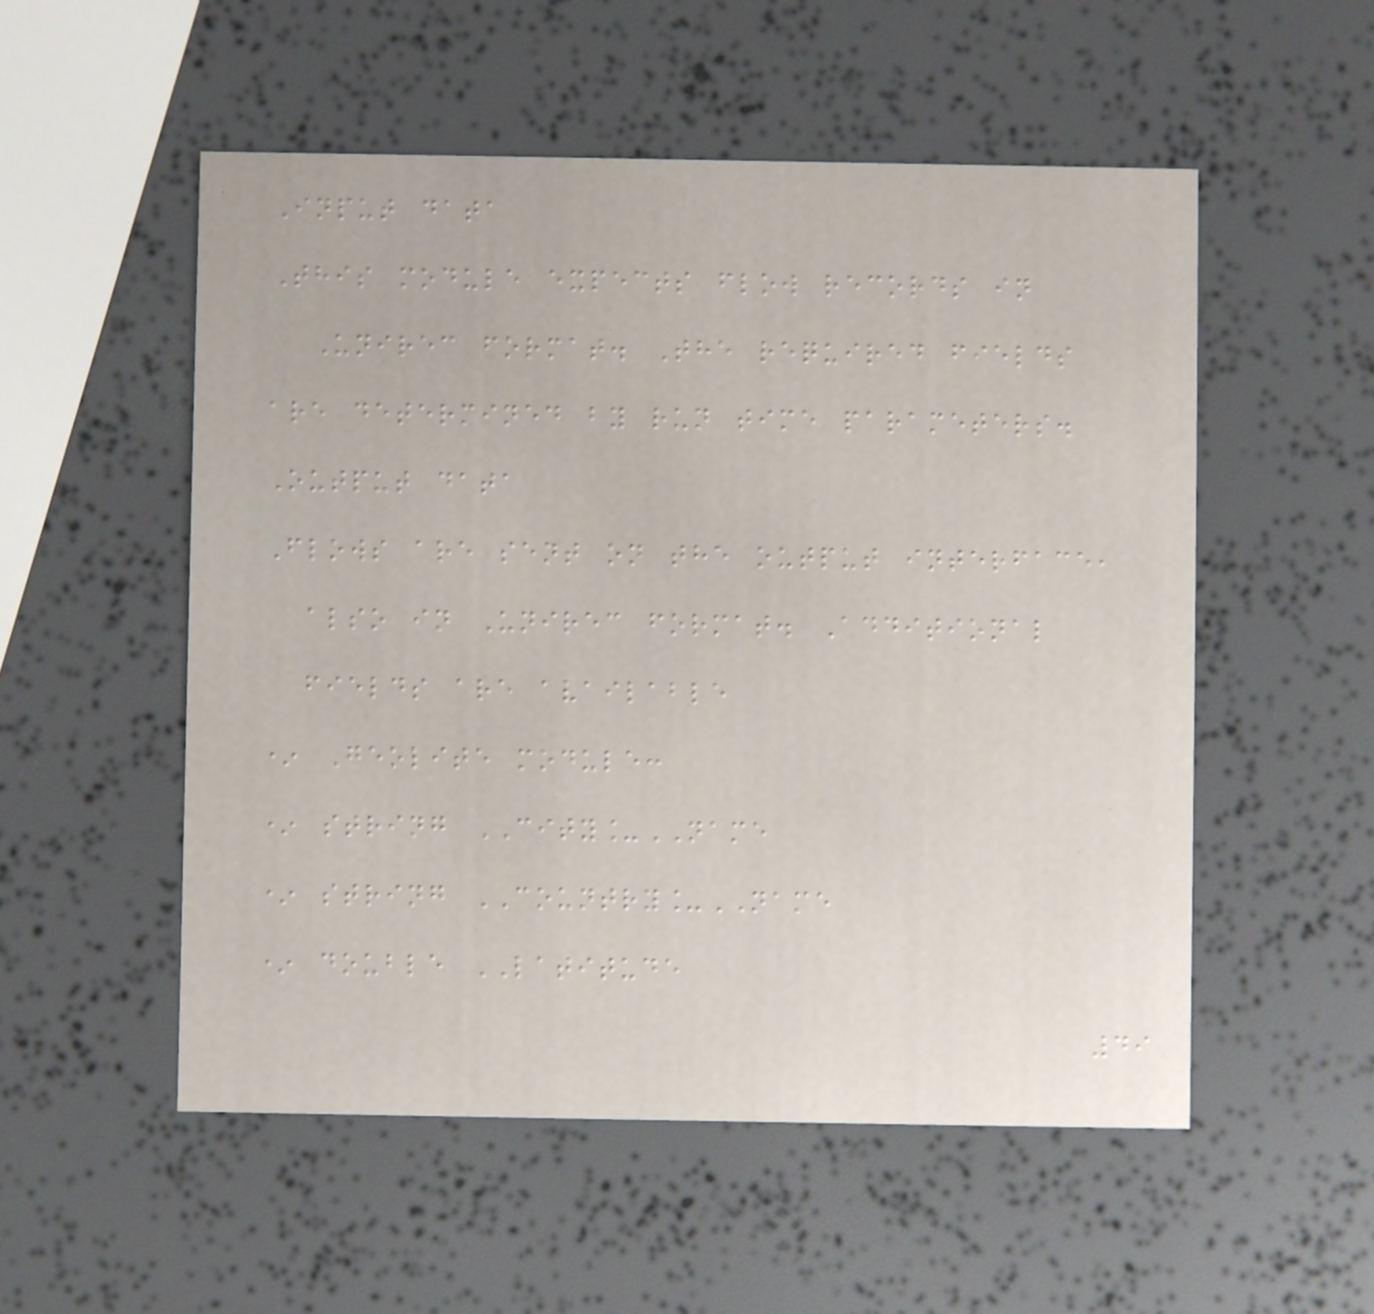Input data
This module expects flow records in
Unirec format. The required fields
are determined by run time parameters.
Output data
Flows are sent on the output interface,
also in Unirec format. Additional
fields are available
* Geolite module:
* string CITY_NAME
* string COUNTRY_NAME
* double LATITUDE
49
